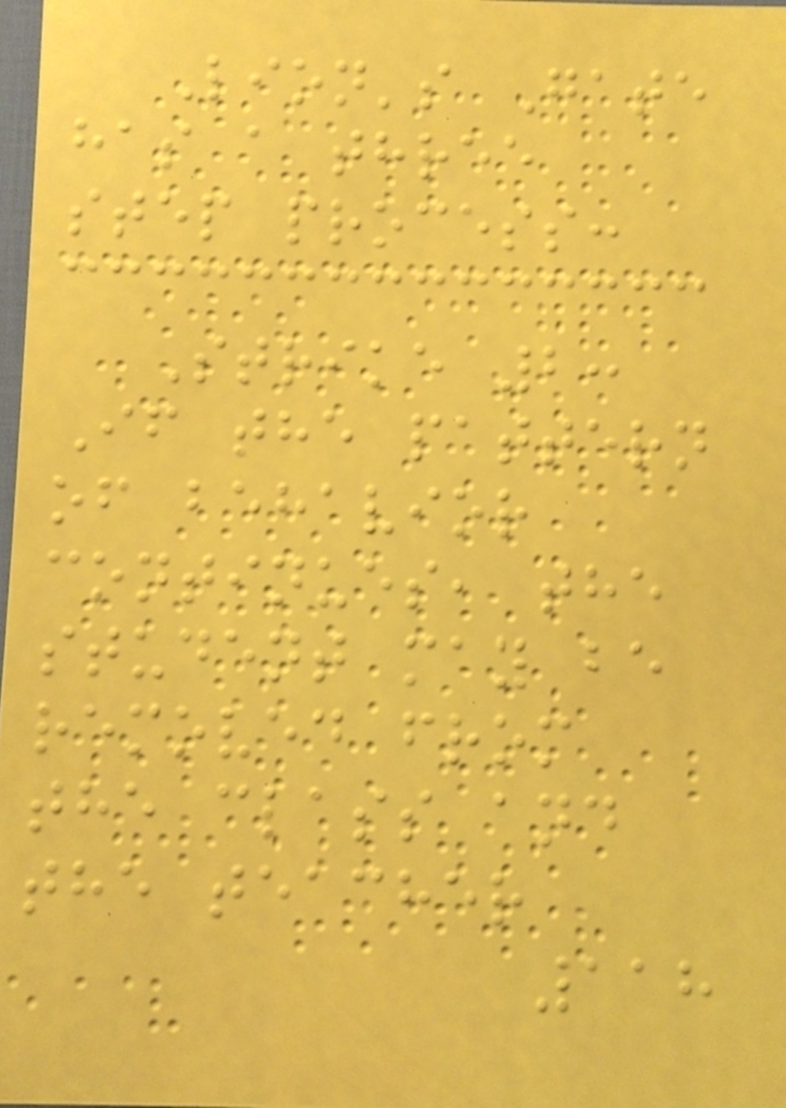Lion's Gate
has a three
step process:
Strike 2:
If the pattern
of behavior
continues, the
student may be
removed from
the class and
the teacher
118
